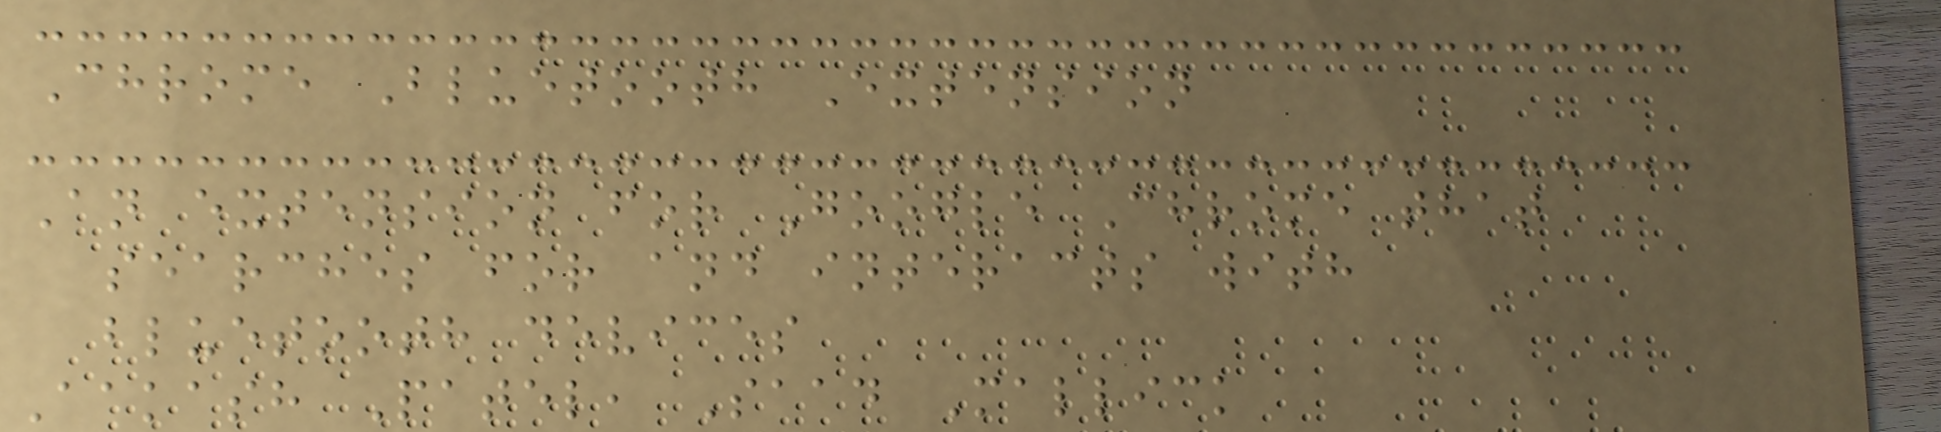Chrome Bluetooth Extension
An extension for Google Chrome that
searches for and interacts with
bluetooth devices
Aakash Patel, Saad Mallick
